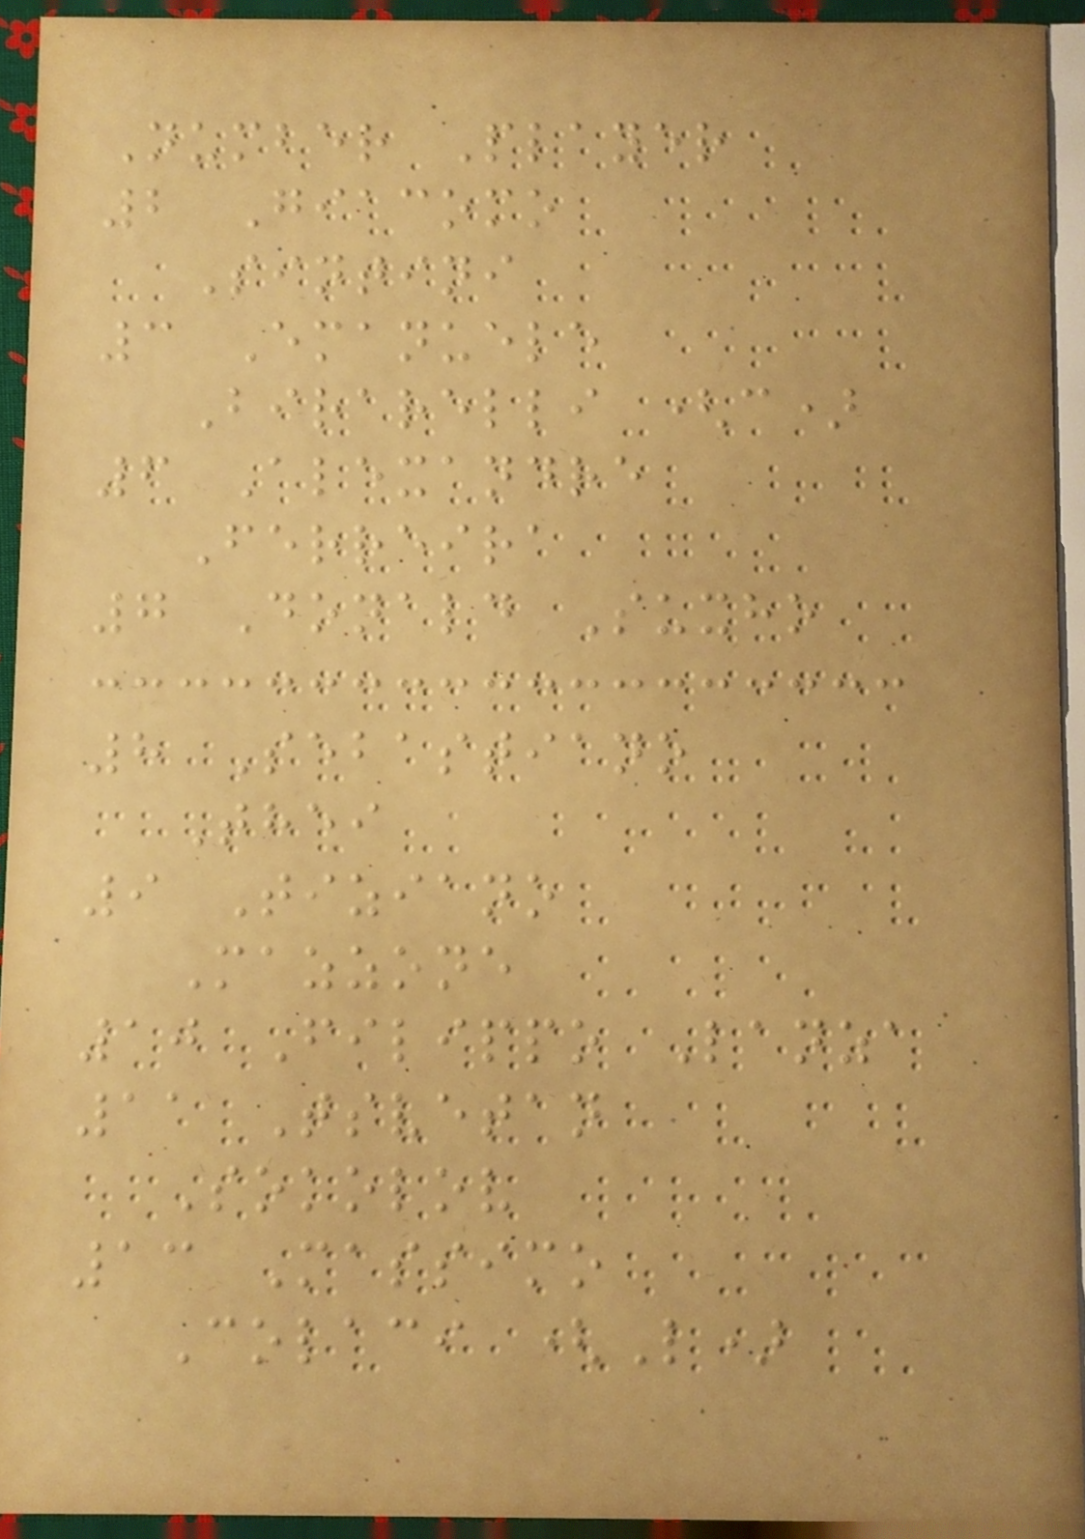Number Player
2 Giacomo
Sintini
3 Emanuele
Birarelli (c)
6 Alexandre
Ferreira
7 Donald Suxho
8 Sebastiano
Thei
9 Tiziano
Mazzone
10 Filippo Lanza
11 Tsvetan
Sokolov
13 Massimo
Colaci (L)
